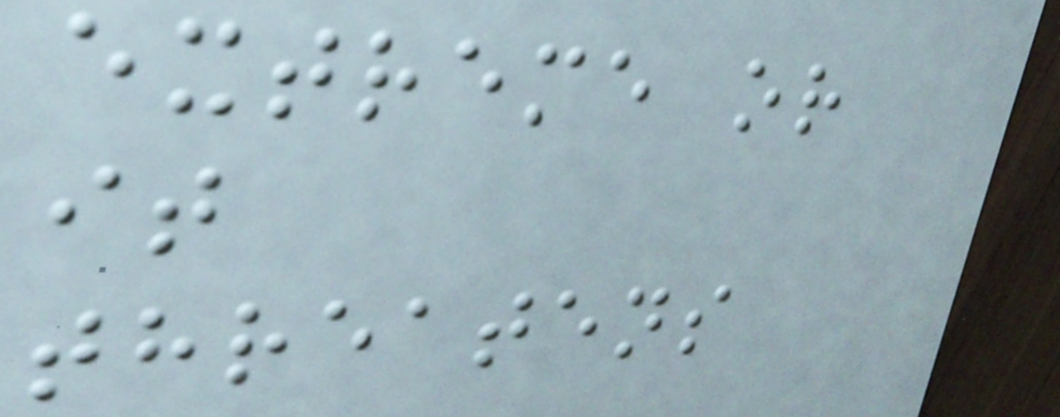extreme or
it
threatens
